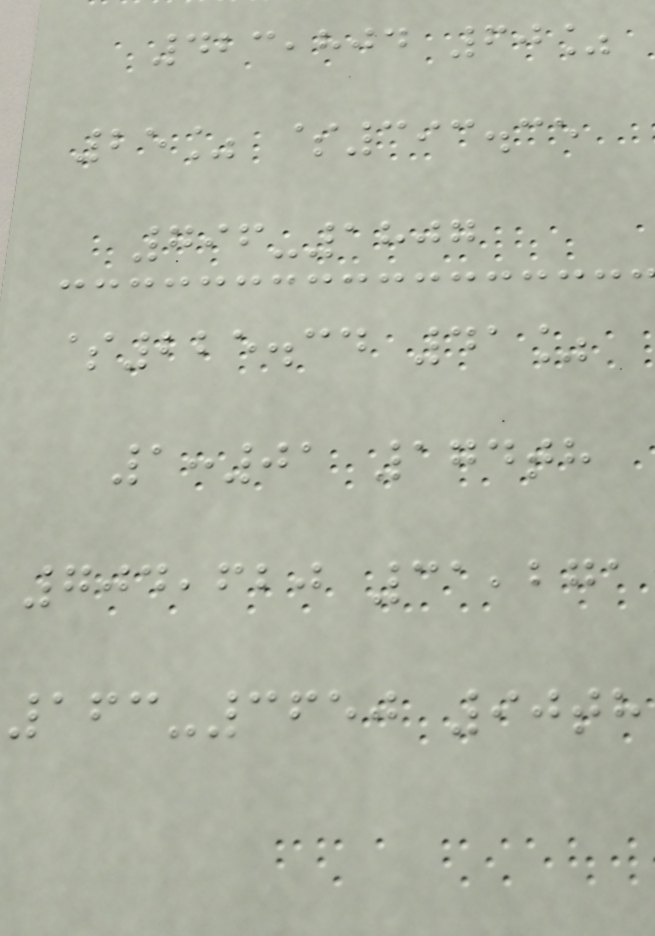423,804 60%
25% $393.35
796-1807
$225.34 41%
1:01 174th
704,620 31,271
163-3650 90th
